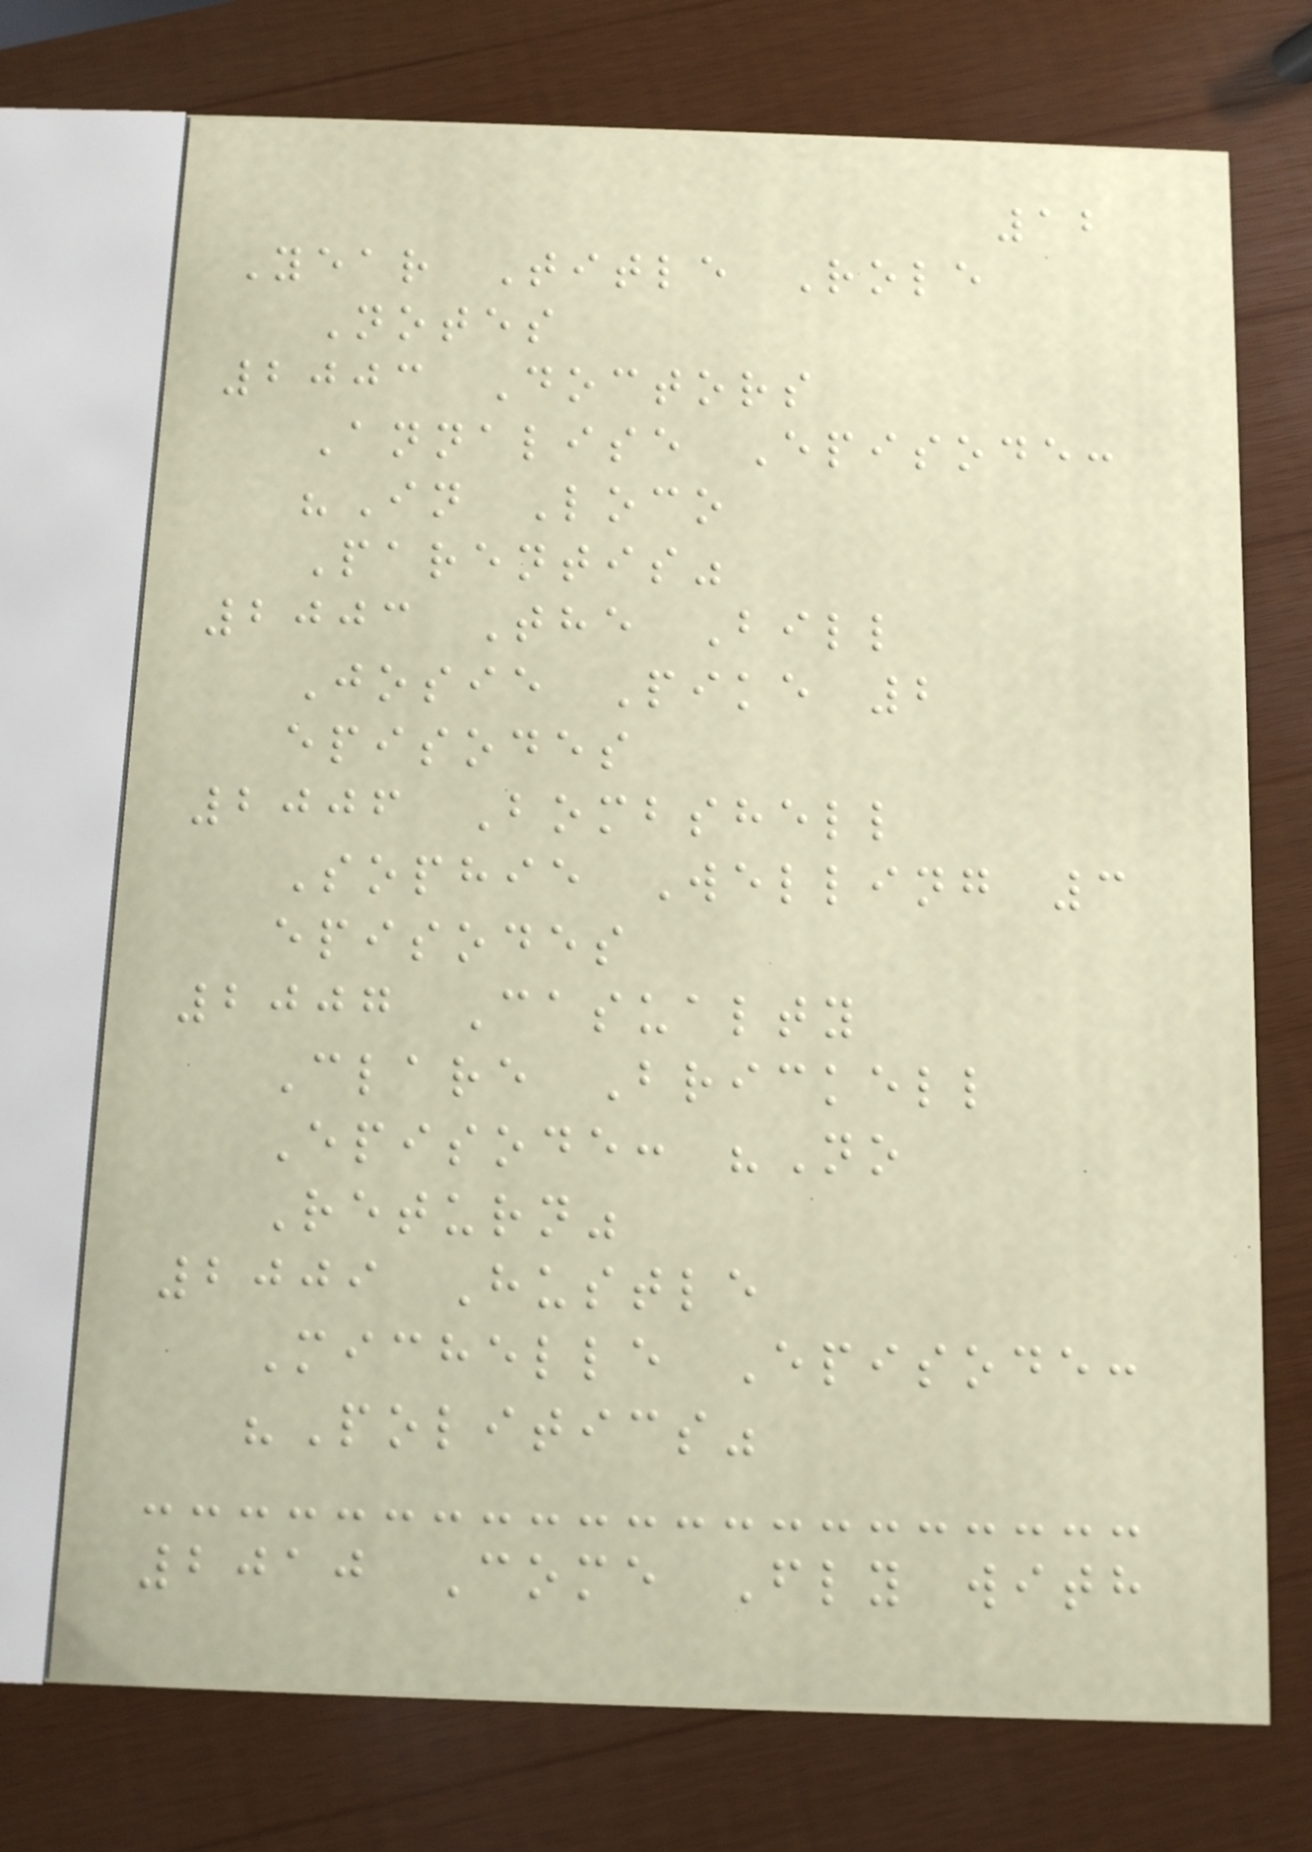12
Year Title Role
Notes
2003 Doctors
Annalise Episode:
"In Loco
Parentis"
2003 The Bill
Josie Pike 2
episodes
2006 Bombshell
Sophie Welling 3
episodes
2007 Casualty
Clare Brickell
Episode: "No
Return"
2009 Hustle
Michelle Episode:
"Politics"
2010 Come Fly with
